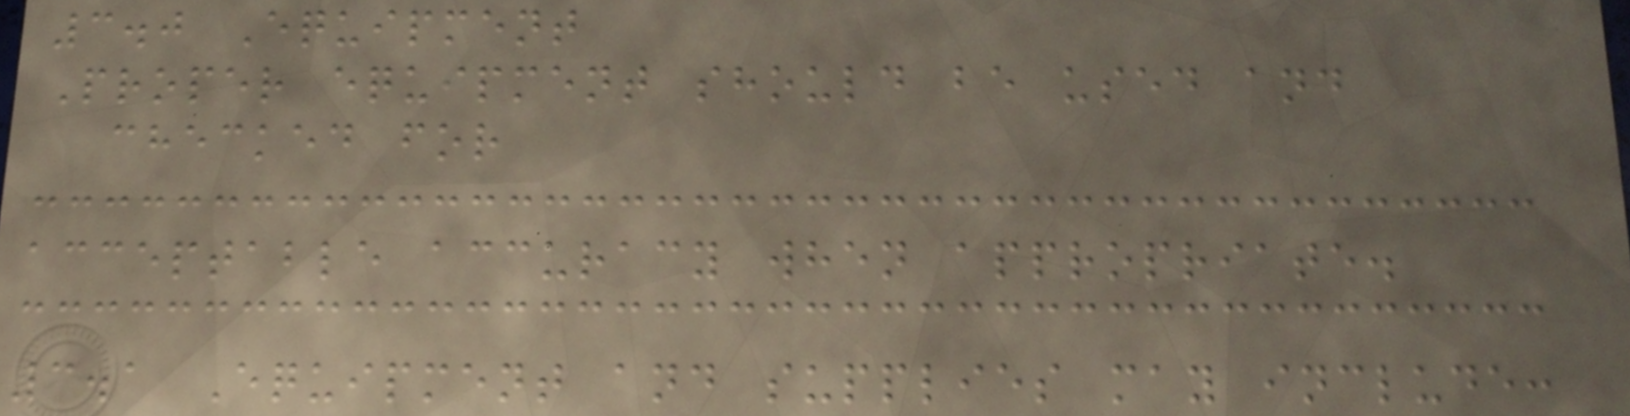3.0 Equipment
Proper equipment should be used and
checked for
acceptable accuracy when appropriate.
3.1 Equipment and supplies may include:
